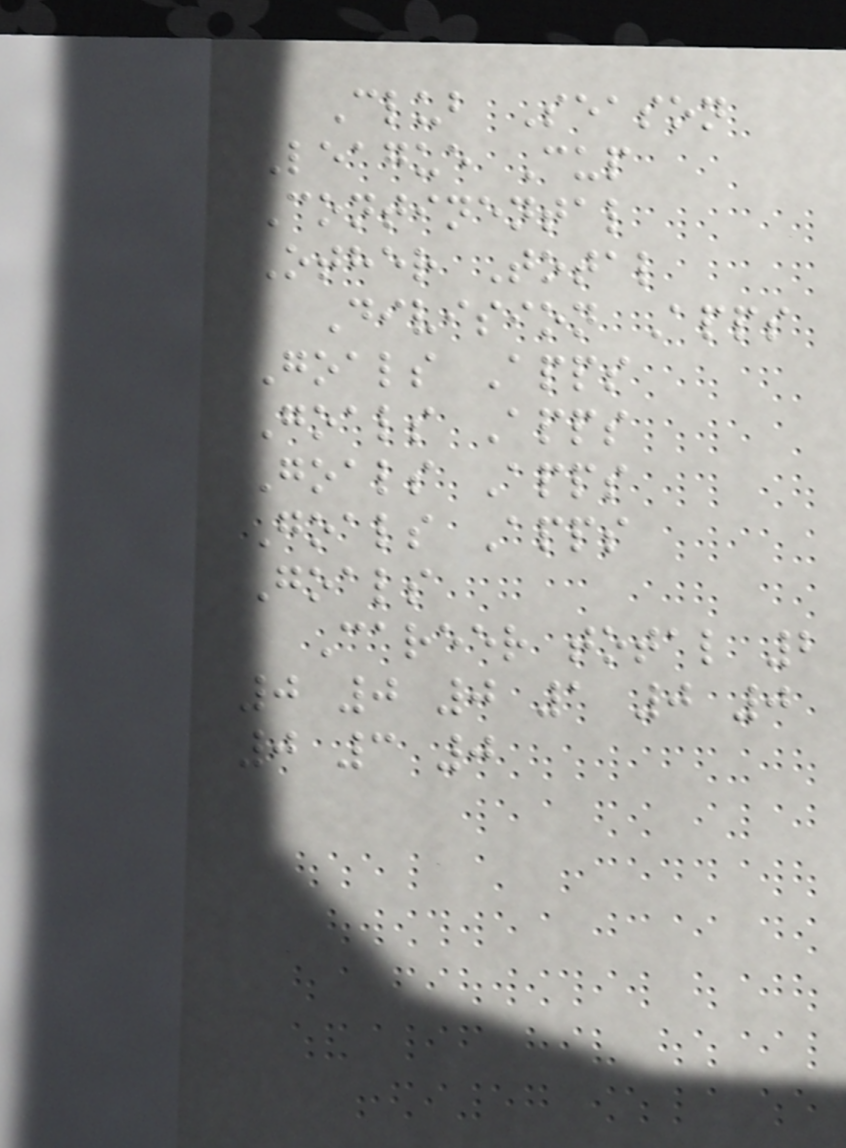Club Season
League Cup
Continental
Other Total
Division Apps
Goals Apps
Goals Apps
Goals Apps
Goals Apps
Goals
Career total 2
0 0 0 1 0 0
0 3 0
